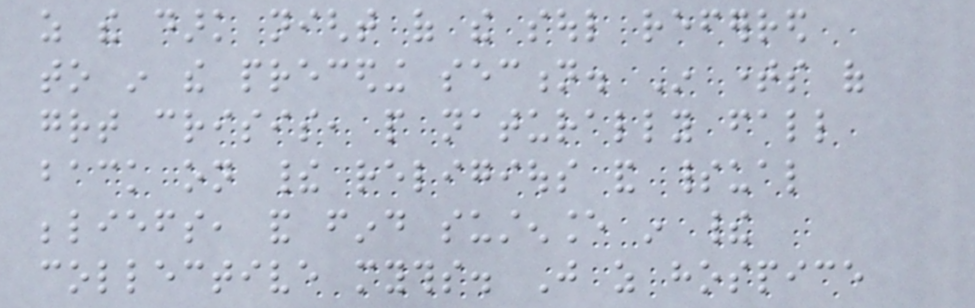as the dark night of the soul referred
to in the preceding section. In times of
great crisis, people naturally fall
back on their religious and spiritual
beliefs, and find sustenance in their
collective myths. Just as hospice
